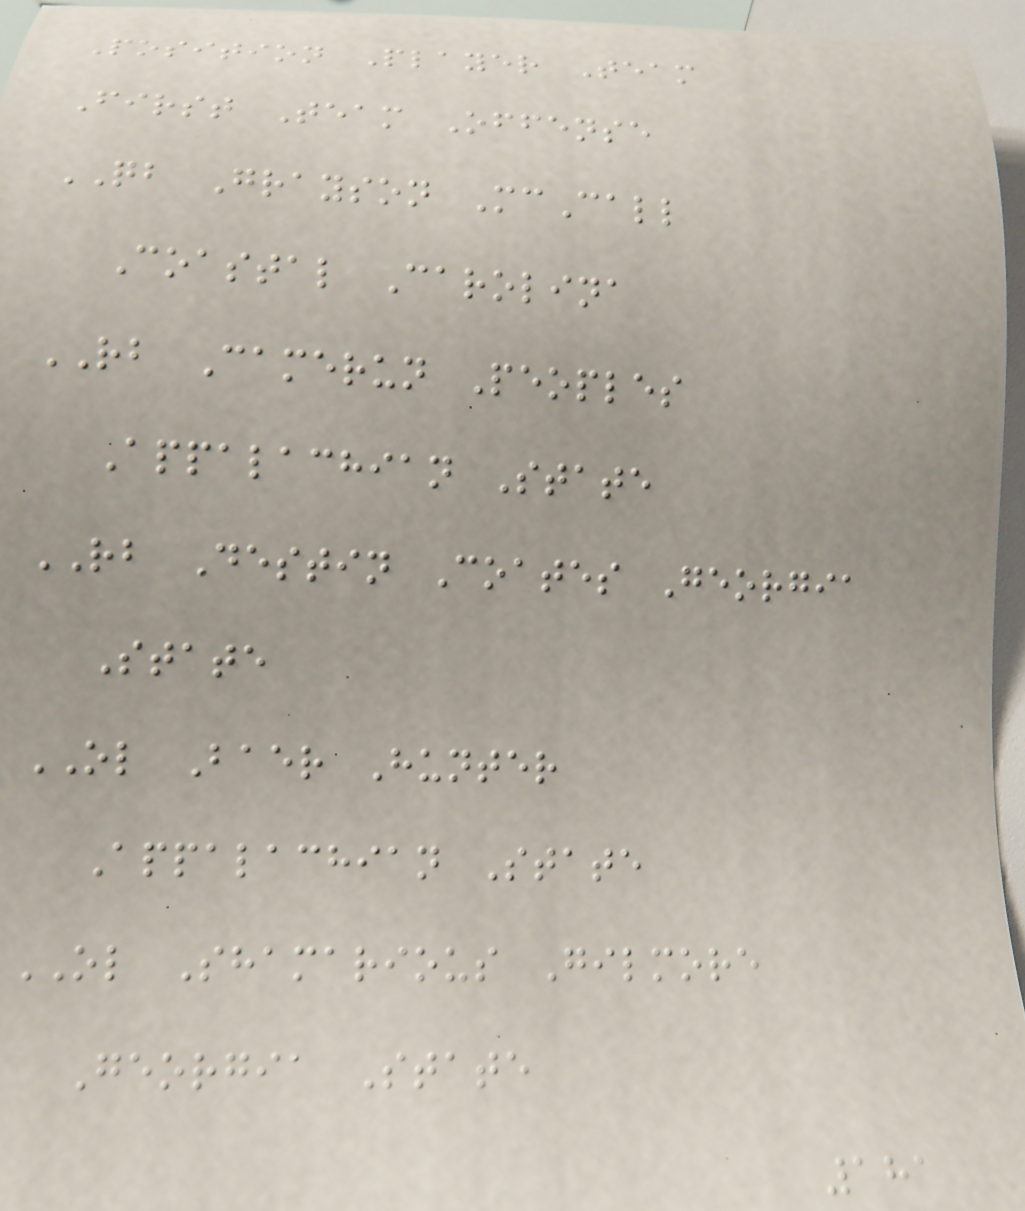Position Player Team
First Team Offense
QB Grayson McCall
Coastal Carolina
RB Camerun Peoples
Appalachian State
RB Destin Coates Georgia
State
OL Baer Hunter
Appalachian State
OL Shamarious Gilmore
Georgia State
181
